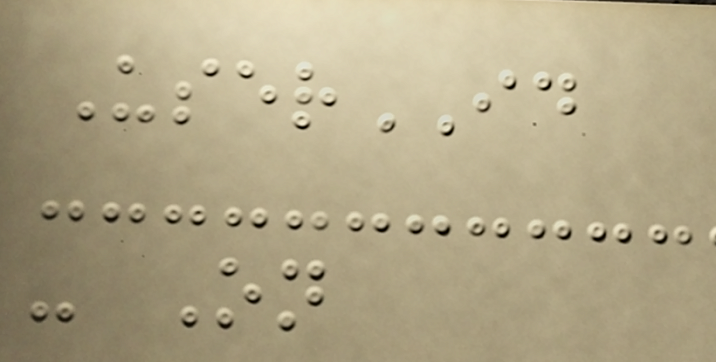UserID
- On
